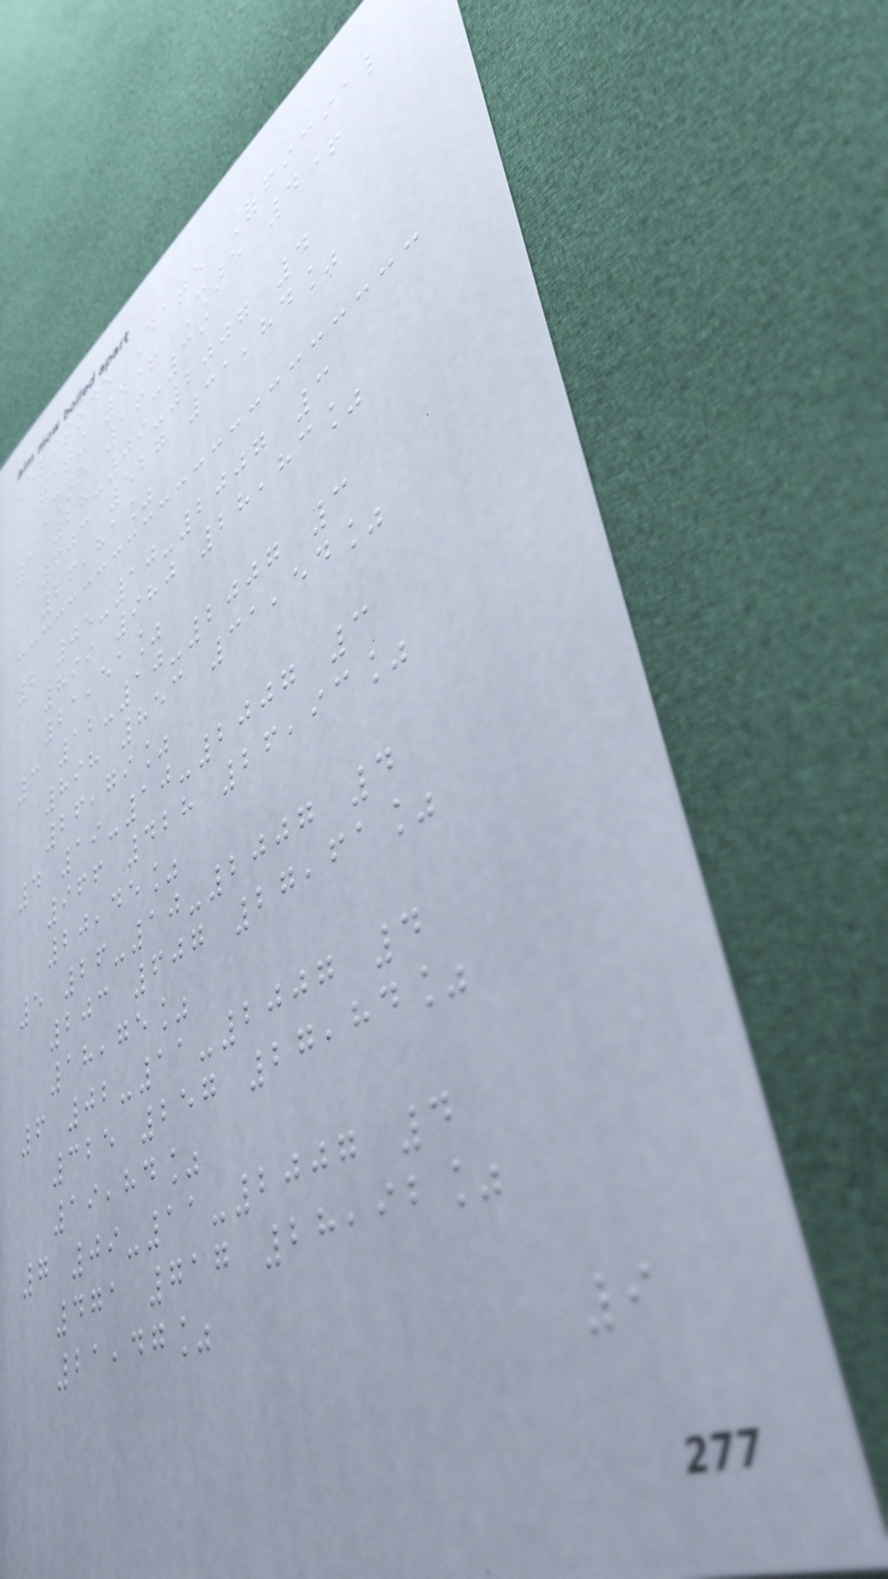Episode Date Official
rating 4+ Share 4+
Share 16-39
1 28-09-2007 4
603 527 31,84%
26,81%
2 05-10-2007 3
899 980 28,83%
21,51%
3 12-10-2007 3
898 853 31,54%
26,79%
4 19-10-2007 3
966 428 26,93%
20,45%
5 26-10-2007 4
203 607 27,61%
18,75%
6 02-11-2007 4
325 257 27,84%
19,84%
7 09-11-2007 4
471 717 28,92%
21,47%
9
